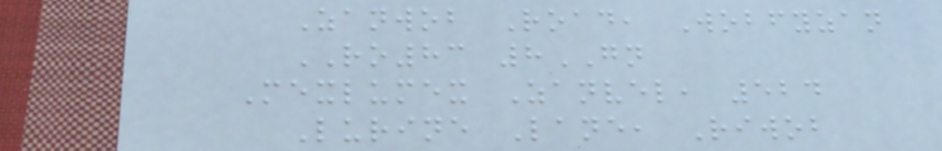Zanwob Road, Wobfyzan
RO83 8GN
Mexlumex Zanvel, 524
Lurine Lane, Riwob
